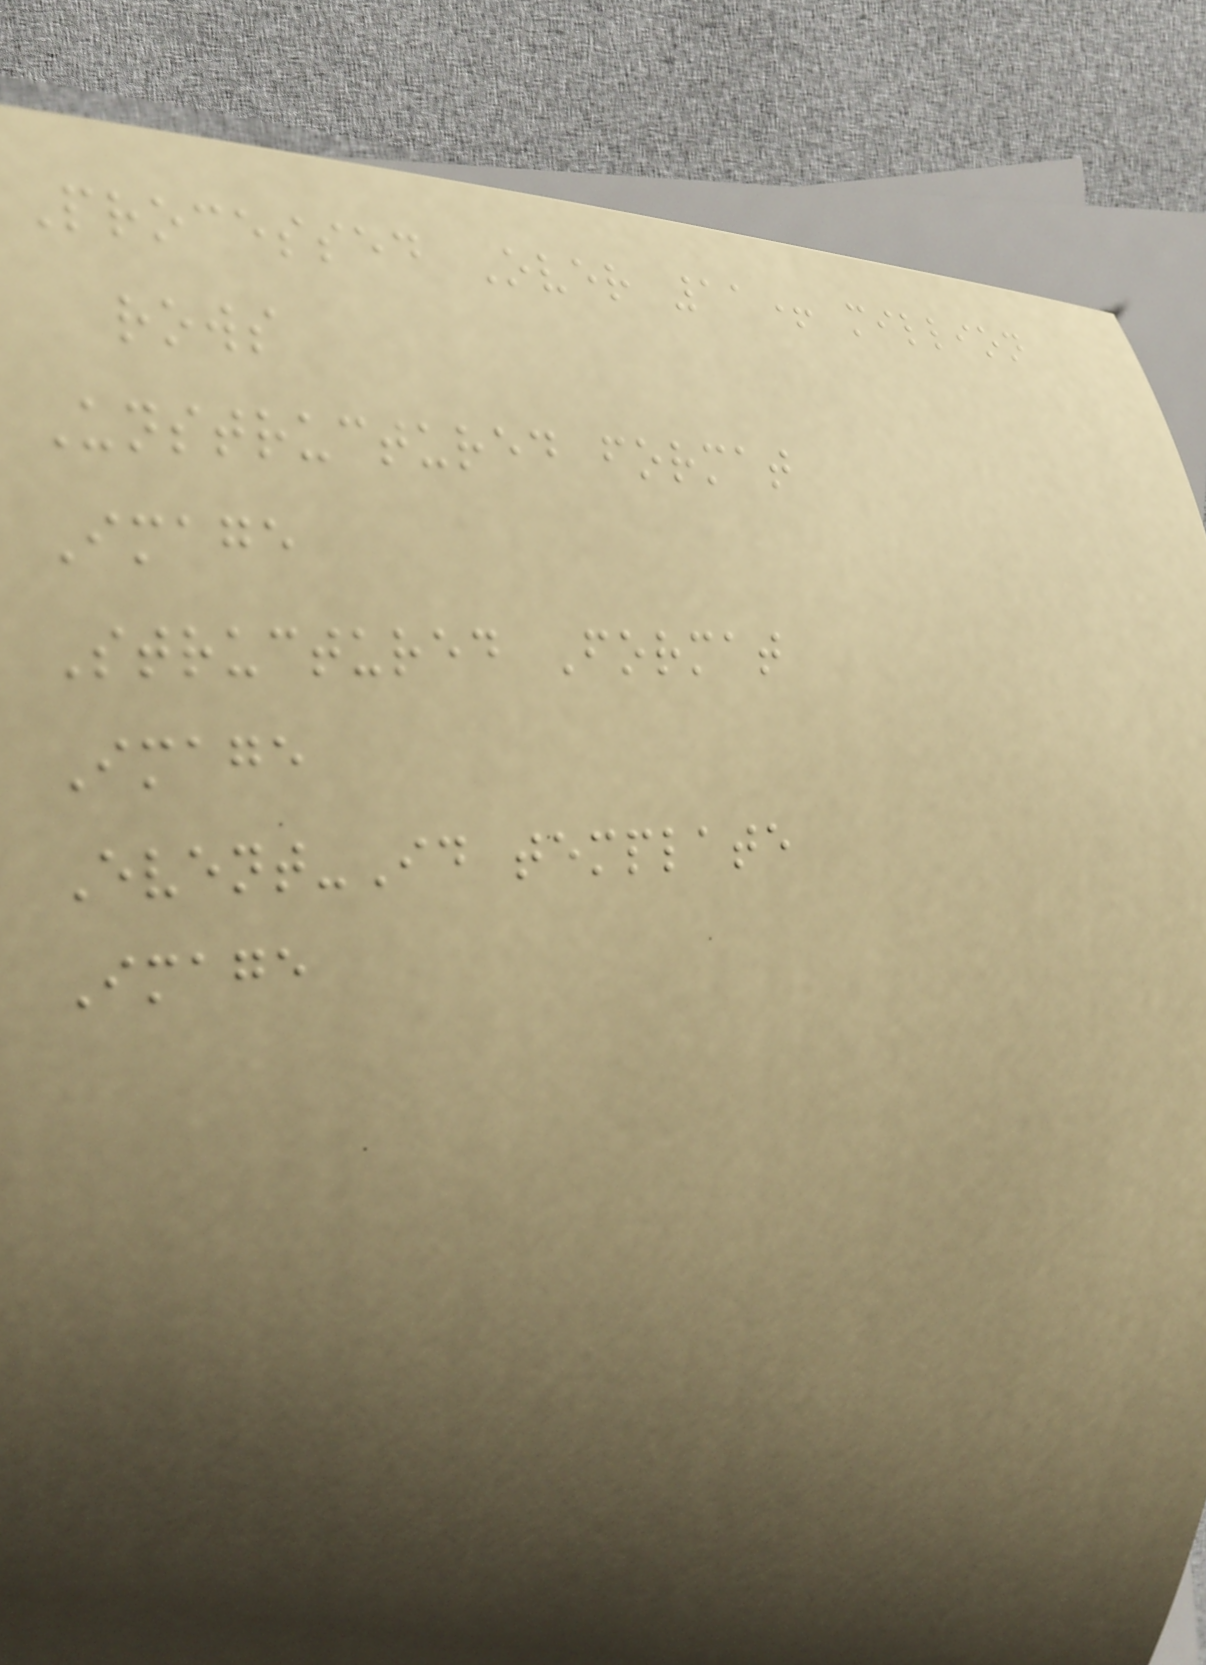Processed Over 11+ million
rows
Unstructured format
Image
Structured Format
Image
Event-Id template
Image
